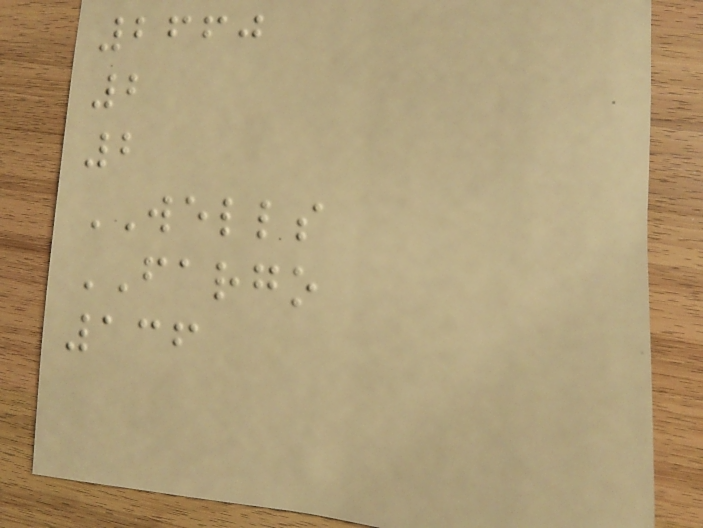2660
2
2
WELLS
FARGO
136
